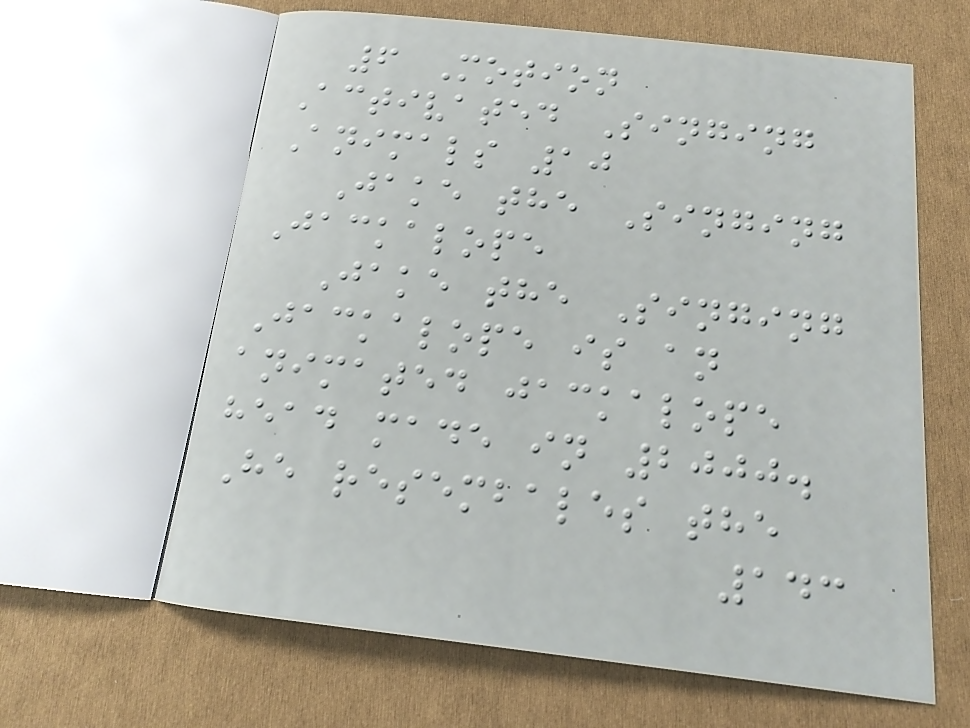6 Motion
Activated Singing
Animals 10
Jake the Singing
Jackalope
Jake the Singing
Jackalope is an
animated jackalope
head made in 2000.
He resembales the
143
